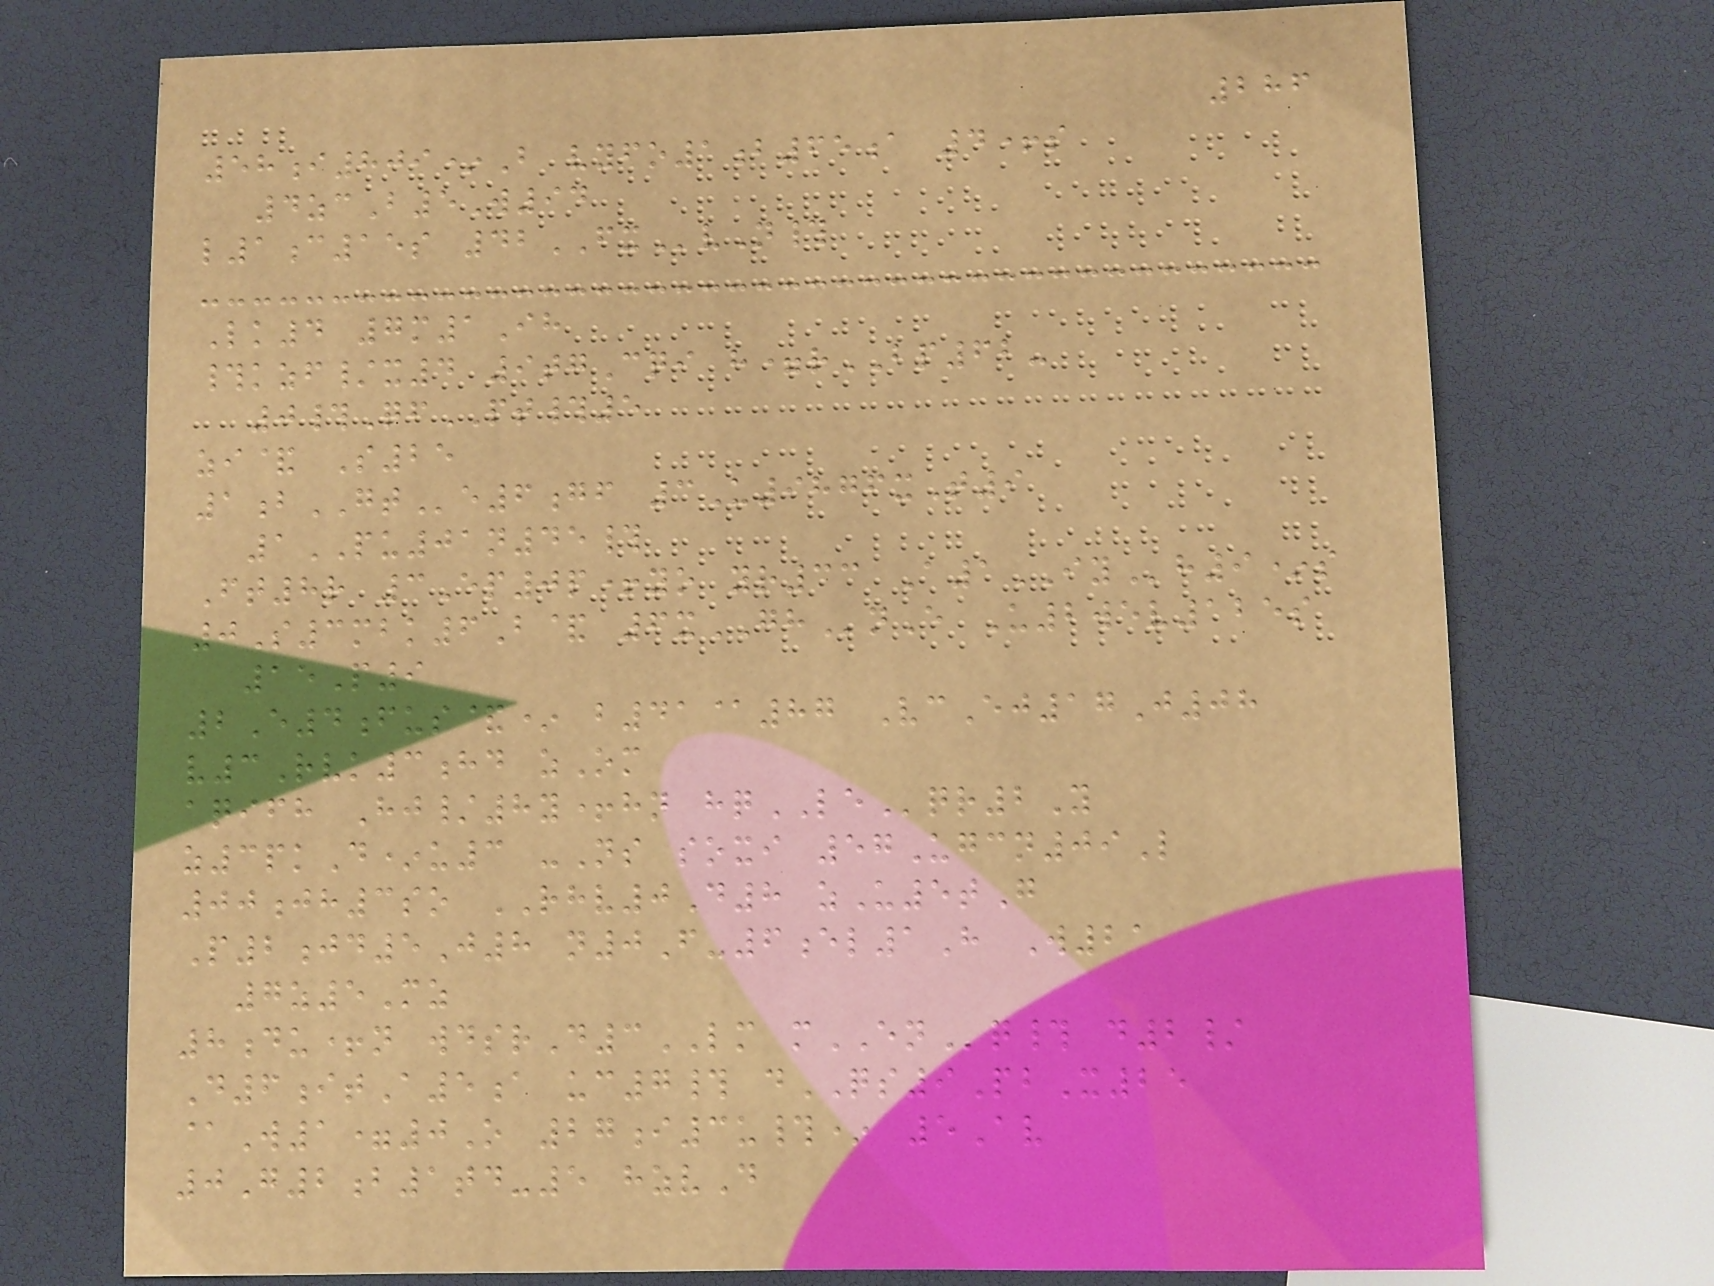286
58i809*B vyfo1b65a 4+s
4zcB5W94
l1c15s 42FXvN#
Lk4 7m1Ih
#kzf/x4 9tgCqi h=rBP62-
0#QfPT#5
zi& S25
1bGTe6gf 3U9876xT9
1PU01n45#
Ft8r 3Ep0p+yo yr33 A1IYh9*s
0S3mbk6B& 6xGHnE U2wev125s
15P9
2E4fus&* b41@87 VcEj17J08
v3Rvk3hd zOm
aqifh Hj/8y+hn hqLEqr2Y
z3pkD*u3 -Ns soxi 57Ugcn09L
00jh3so RHV0D8 zU5tG
P2jd5J8 n0F-6el1H W21
7z5Mz
8du+n wdsrD3LM mENq# d2/
D6itA5a uc7# dQS9PbX25
@W1=0O 27i3u#* 5Av
0G2b1td-5 hzvD
